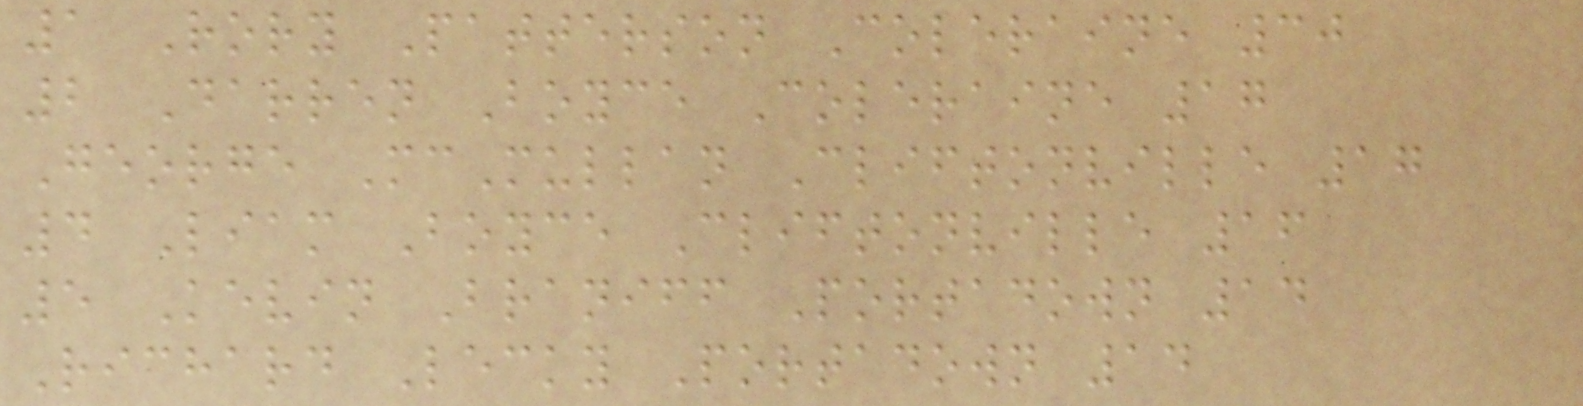1 Rory Patterson Coleraine 30
2 Darren Boyce Coleraine 17
George McMullan Cliftonville 17
4 Liam Boyce Cliftonville 16
5 Kevin Braniff Portadown 14
Richard Lecky Portadown 14
